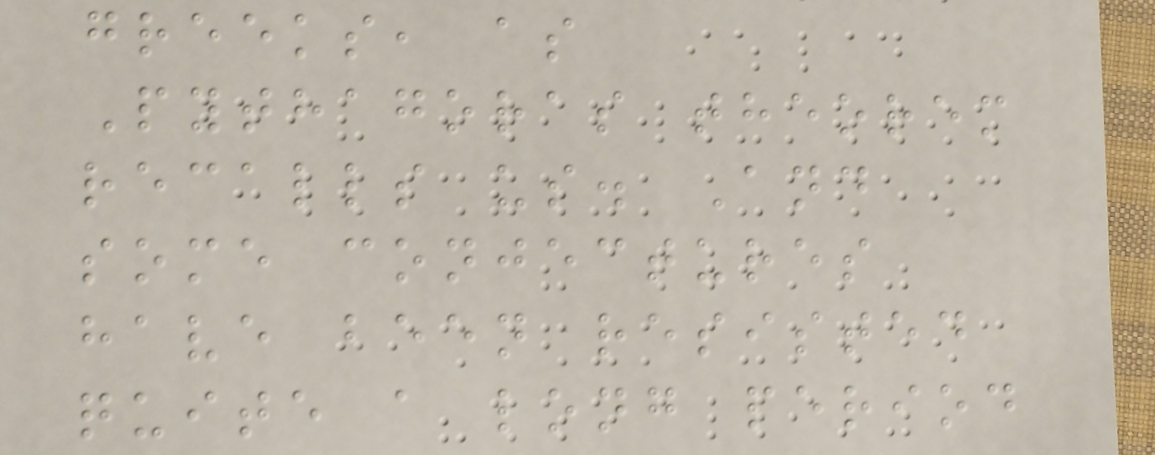greeks, as
Pythagoras theorem
recalls us. And
some conjectures
have been resisted
quite a long period
